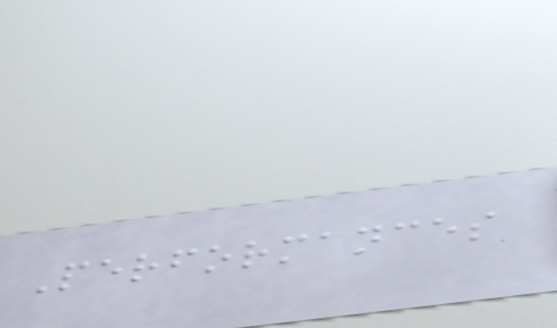Performances
